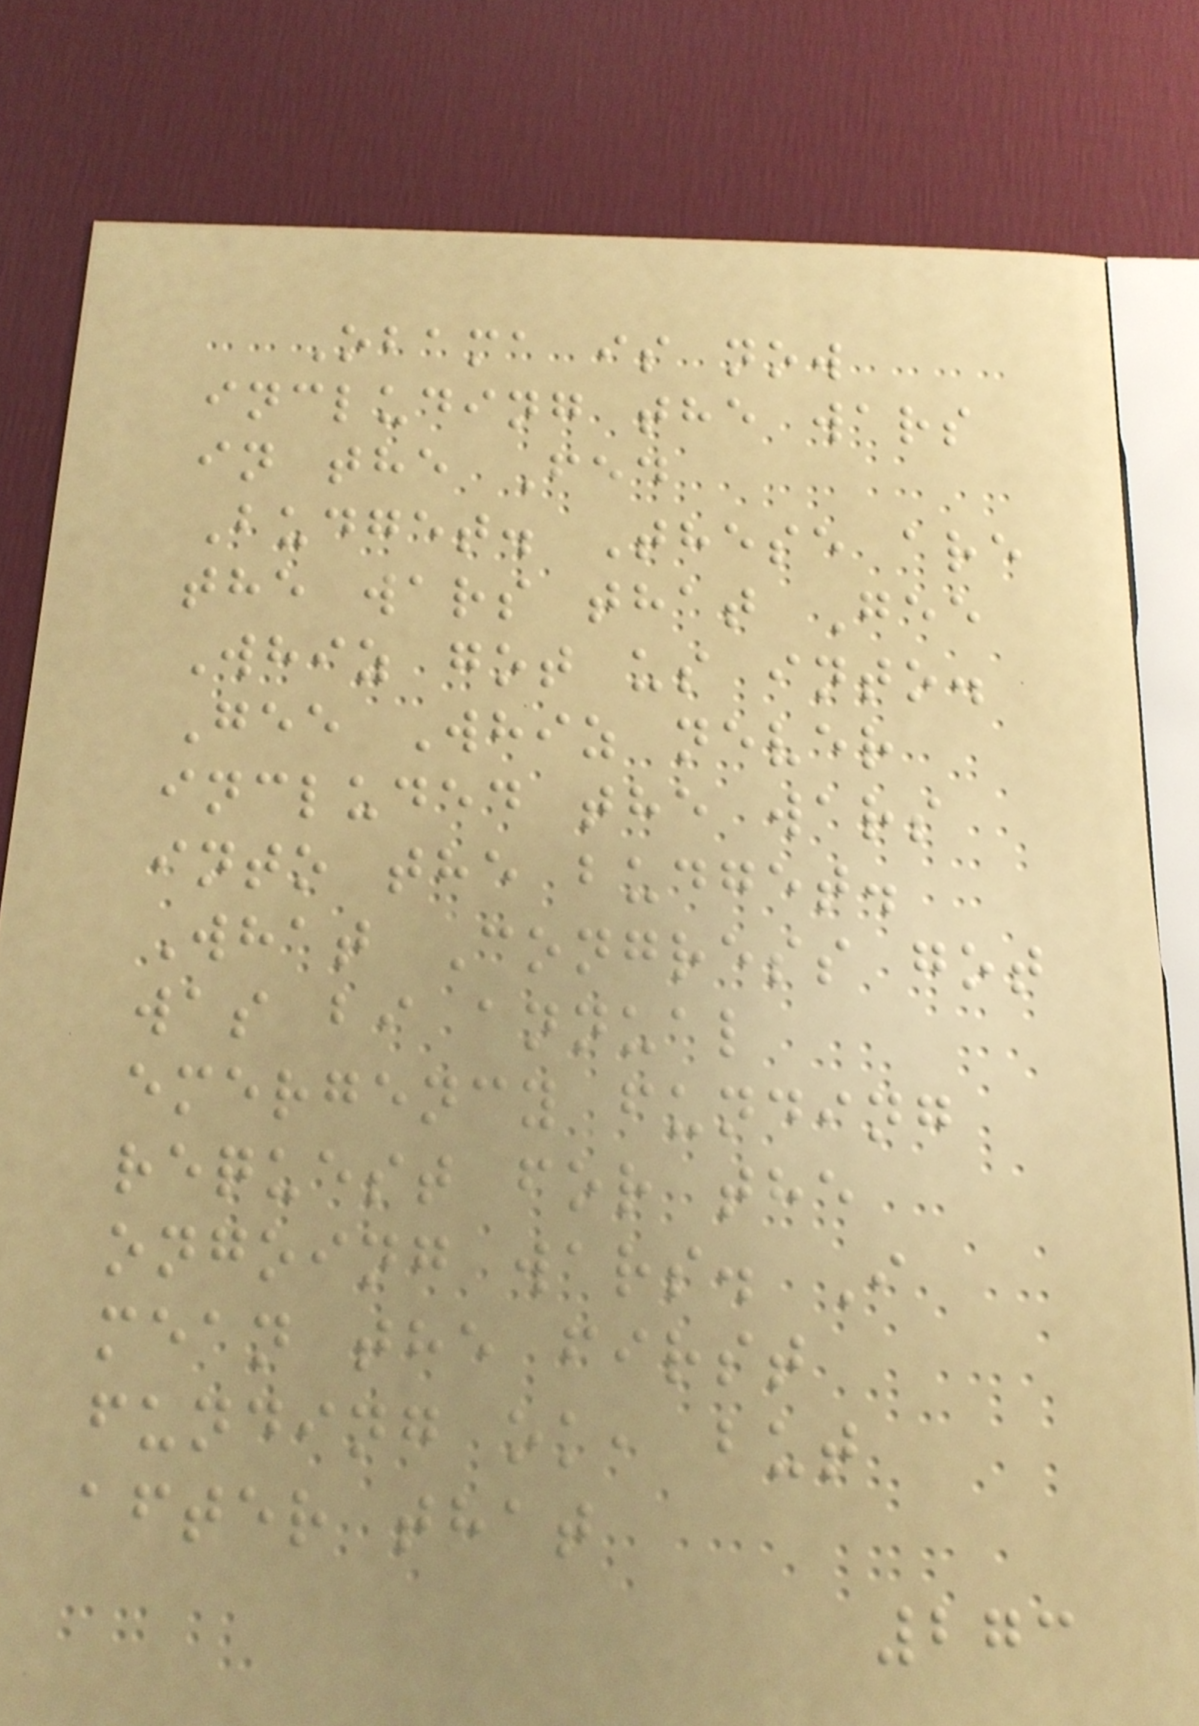Obama is now
including the wars
in the Fed
Budget. These are
the wars that Gee
Whiz got us into.
Gee Whiz never
included the wars
into the budget.
What Congress got
was bi annual
emergency funding
request for the
ongoing wars. I
mean the first
funding ok, but
after that
273
